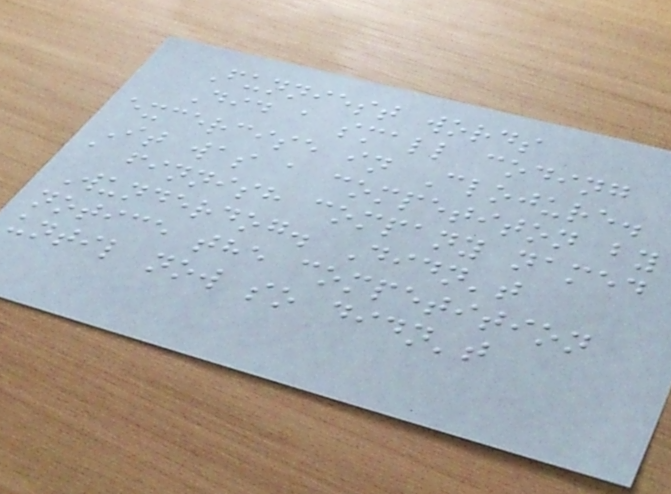Funniest words
Did a small coding
excercise in Clojure.
It was a competiton by
a finnish company named
Wunderdog. Didn't
notice the competition
until now so didn't
